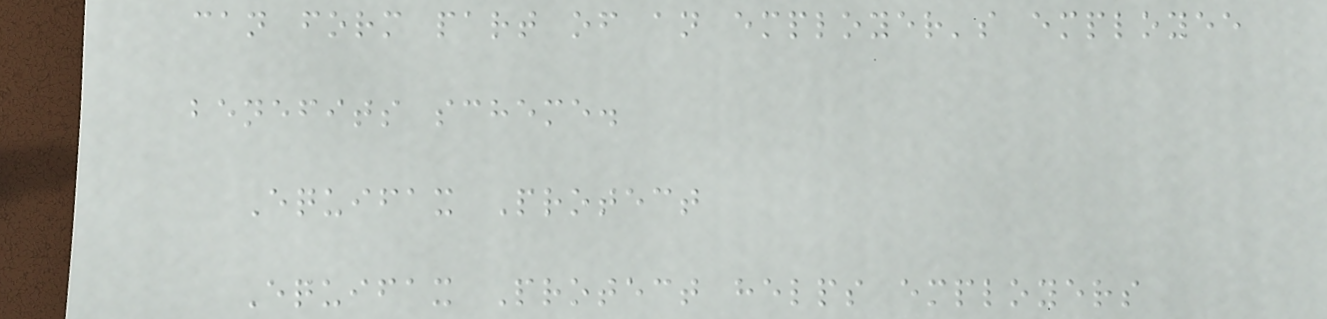can form part of an employer's employee
benefits scheme.
Equifax Protect
Equifax Protect helps employers
